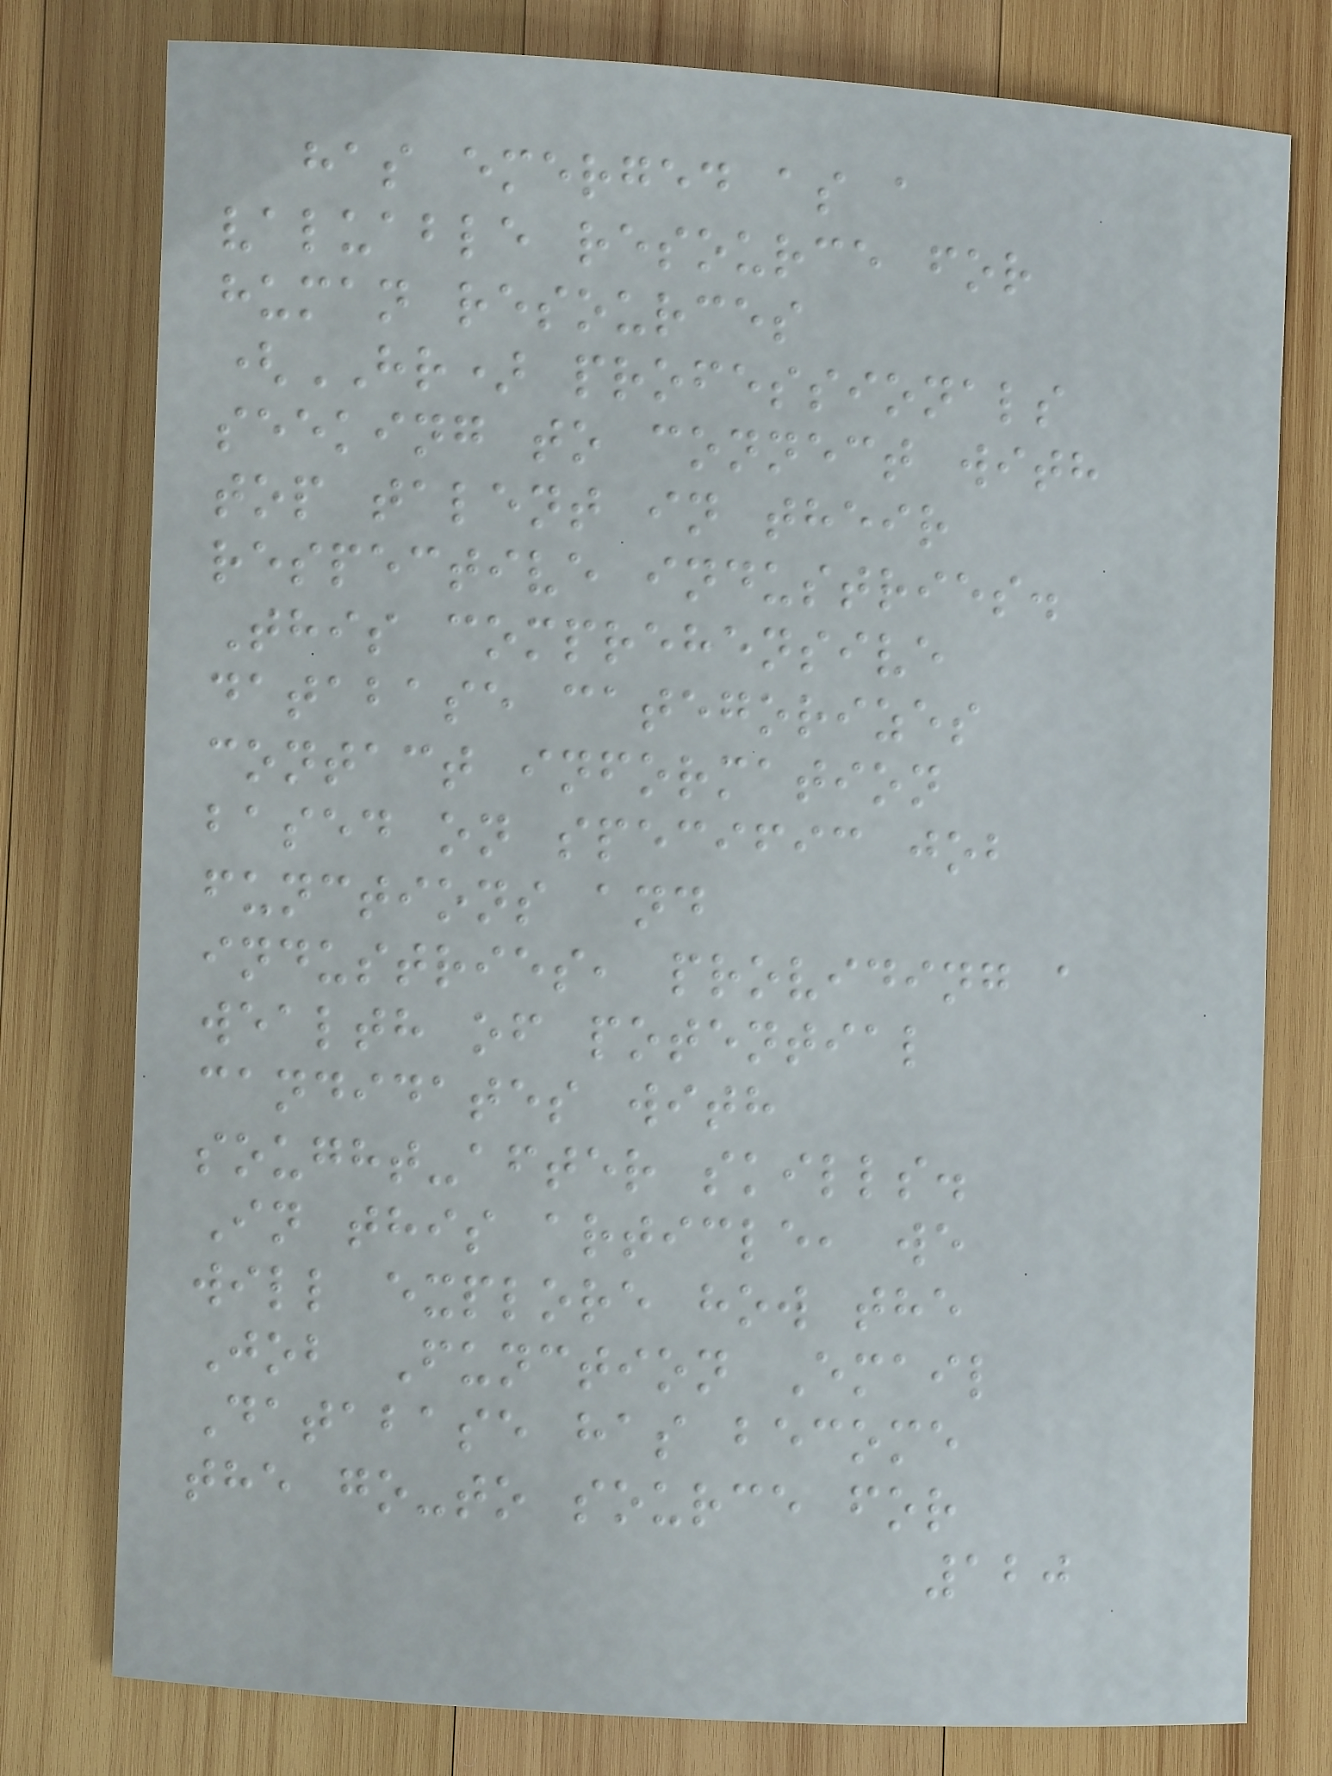has emerged as a
valuable resource for
human resources
(HR) professionals
seeking to connect with
top talent in their
respective industries.
This comprehensive
database categorizes
contact information
based on specific job
functions and
industries, providing a
wealth of potential
candidates with
sought-after skills.
In this article, we
will explore how the
Job Function Email
Database has become
the go-to source for
120
